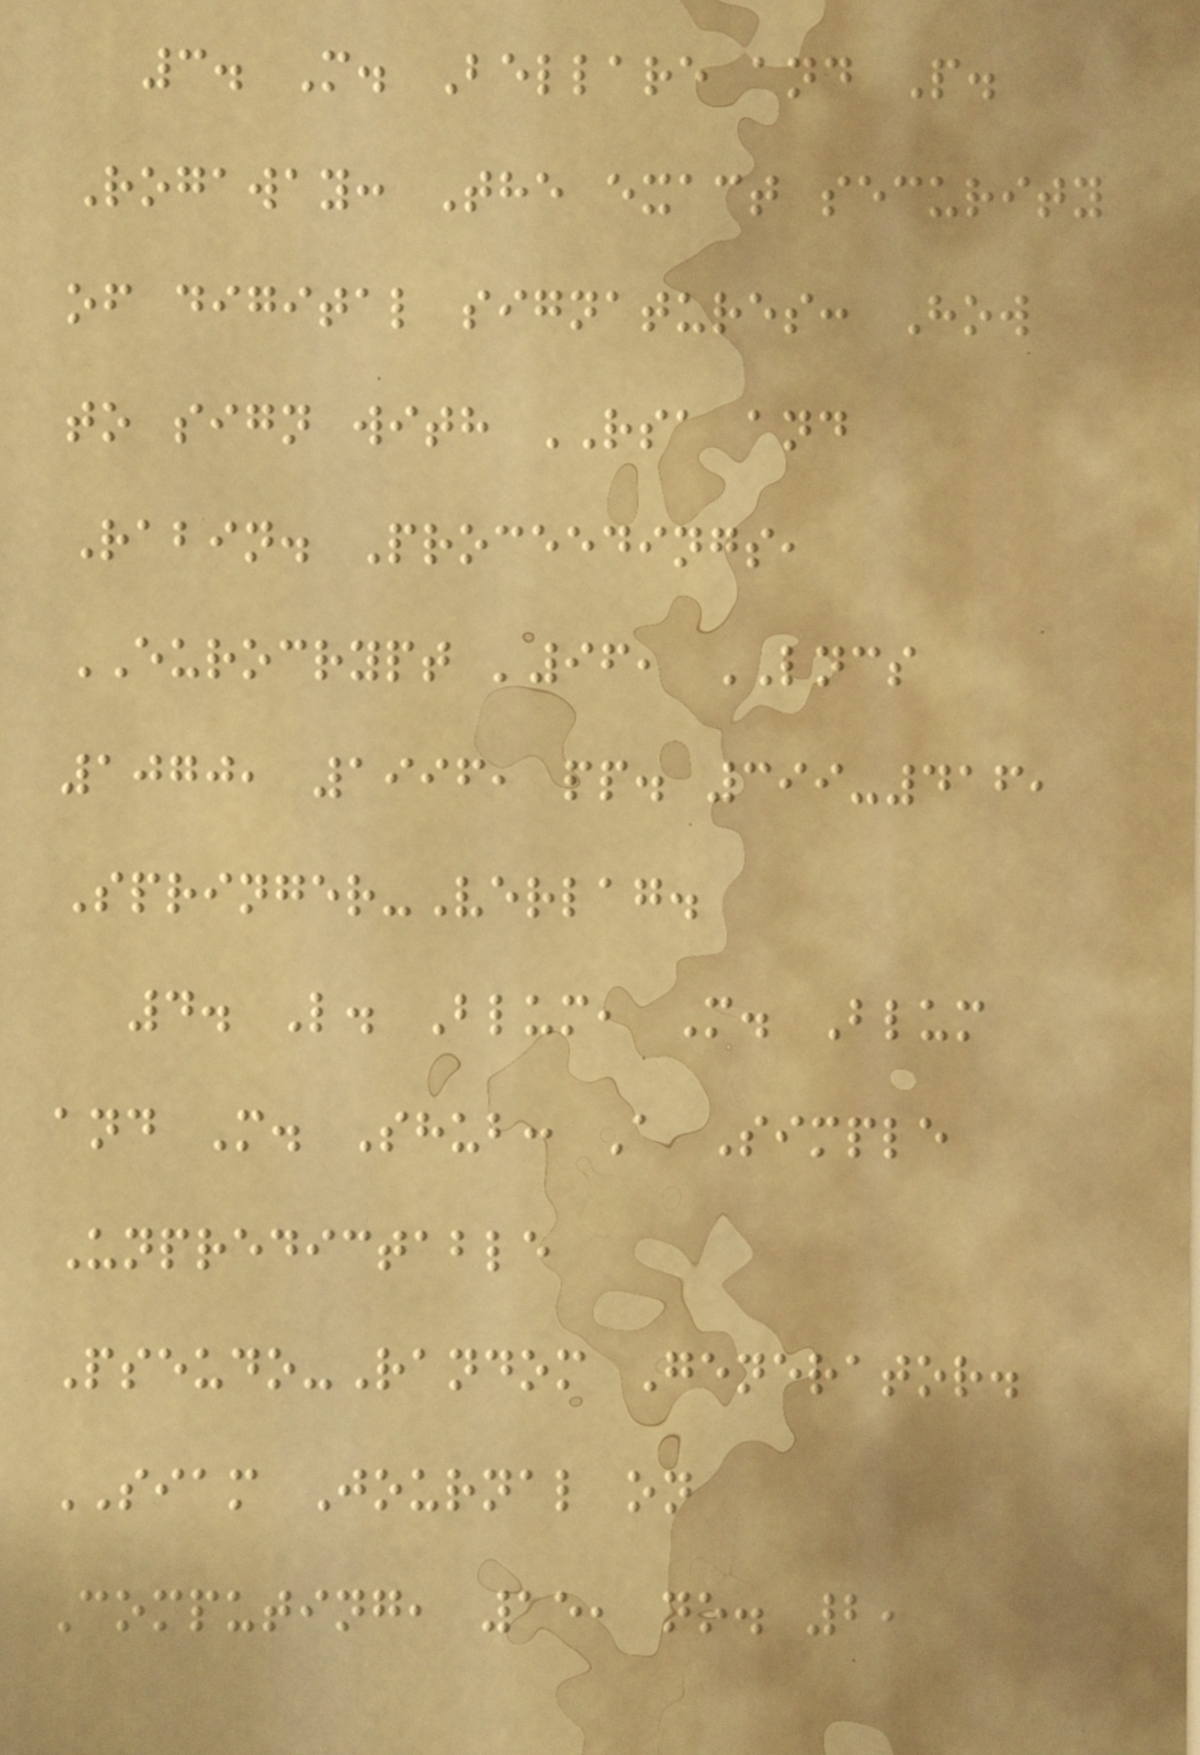3. M. Bellare and P.
Rogaway: The exact security
of digital signatures: How
to sign with RSA and
Rabin. Proceedings,
EUROCRYPT '96, LNCS
1070, 1996, pp. 399-416,
Springer-Verlag.
4. L. Blum, M. Blum
and M. Shub: A Simple
Unpredictable
Pseudo-Random Generator.
SIAM Journal on
Computing, 15, no. 2,
